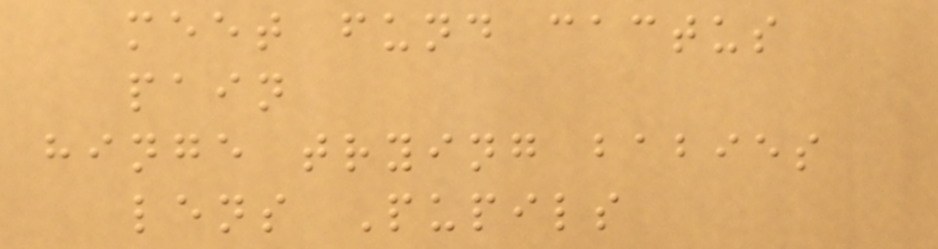meet fund cactus
pain
hinge trying babies
lens Pupils
